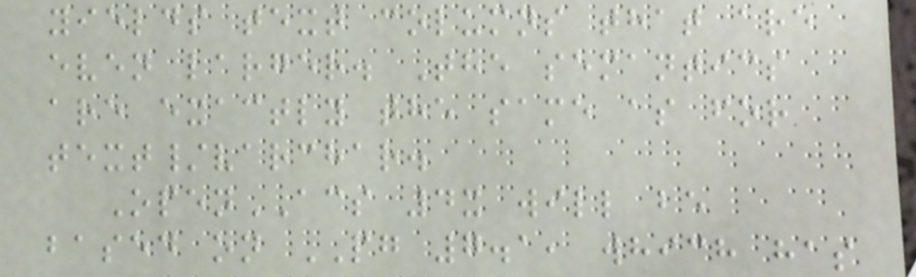yields text columns that are
even larger. The semantics
are exactly the same as for
text/varchar.
OpenACS 4x will be
based on PG 7.1, which has
